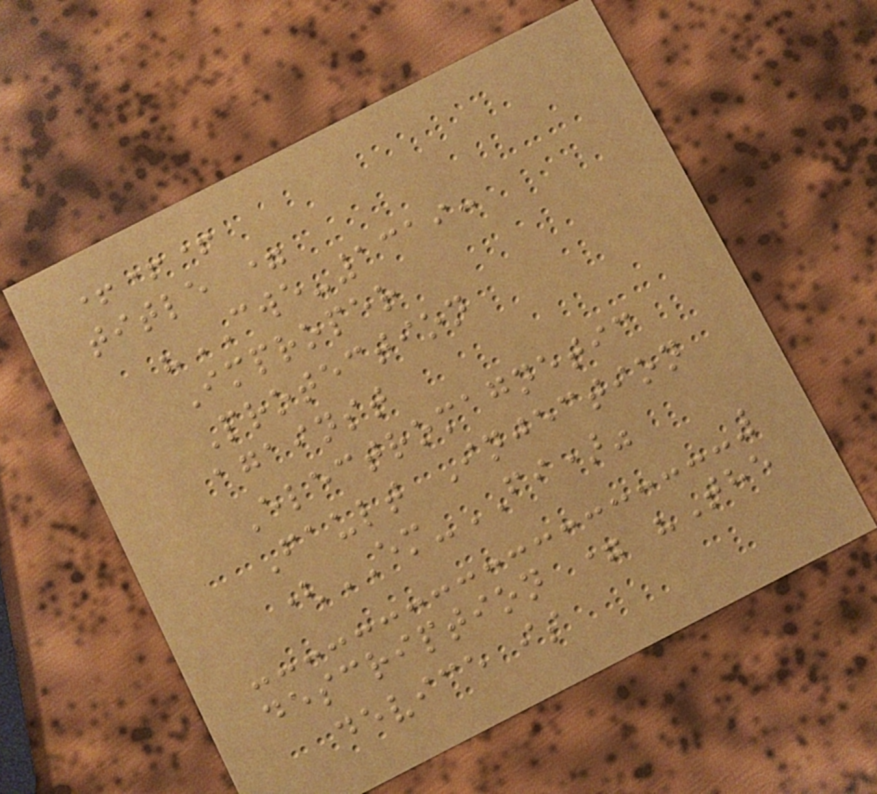+++
title =
"CWE-1319:
Improper
Protection
against
Electromagnetic
Fault Injection
(EM-FI)"
description = "The
device is
